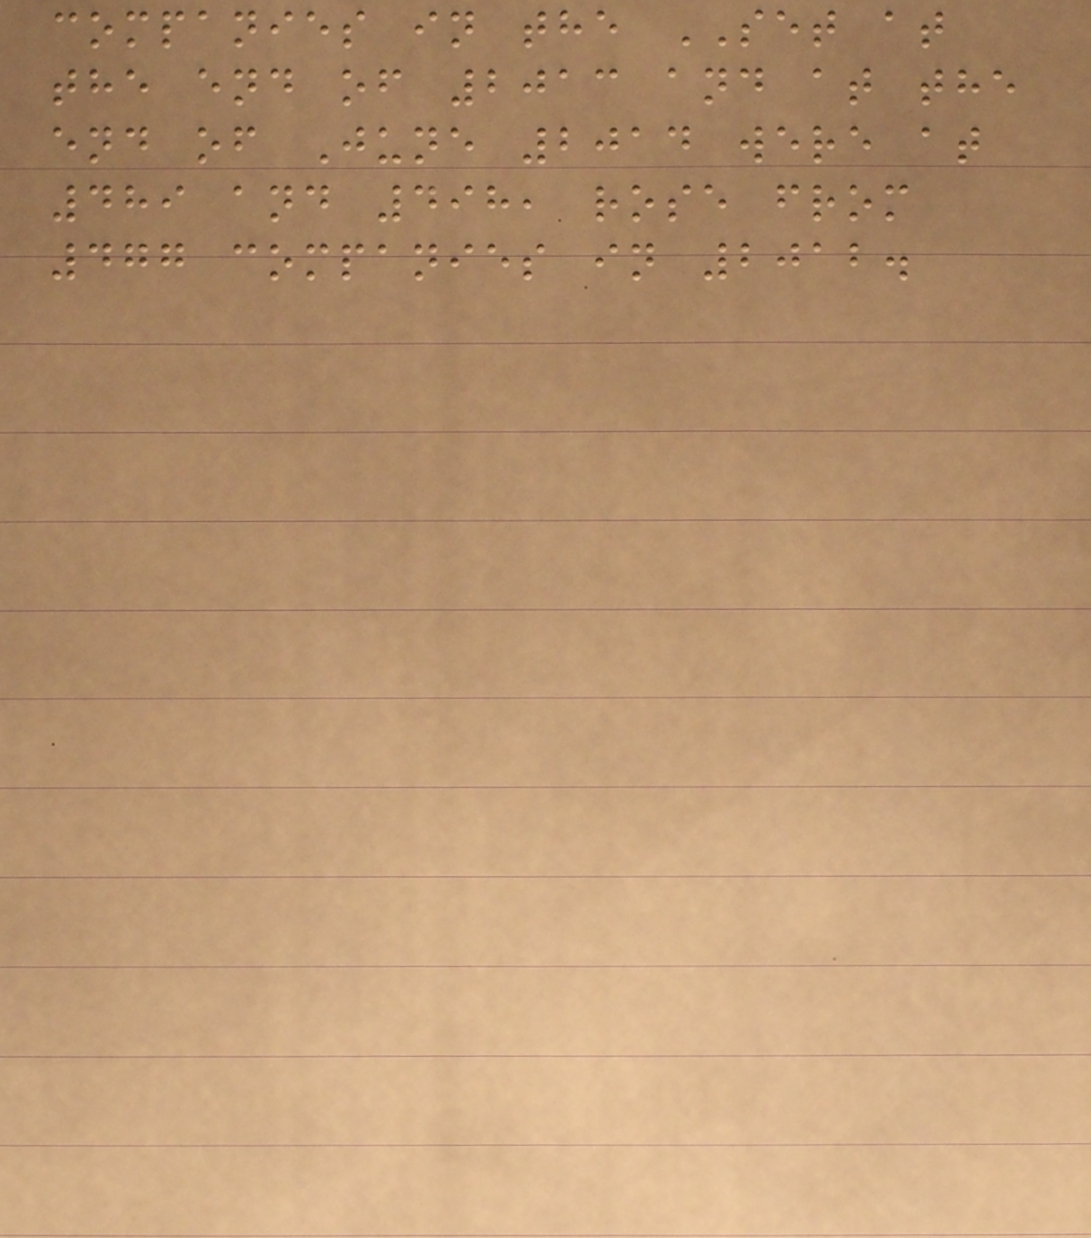companies in the SET at
the end of 2013 and at the
end of June 2014 were at
489 and 498, rose from
477 companies in 2012.
